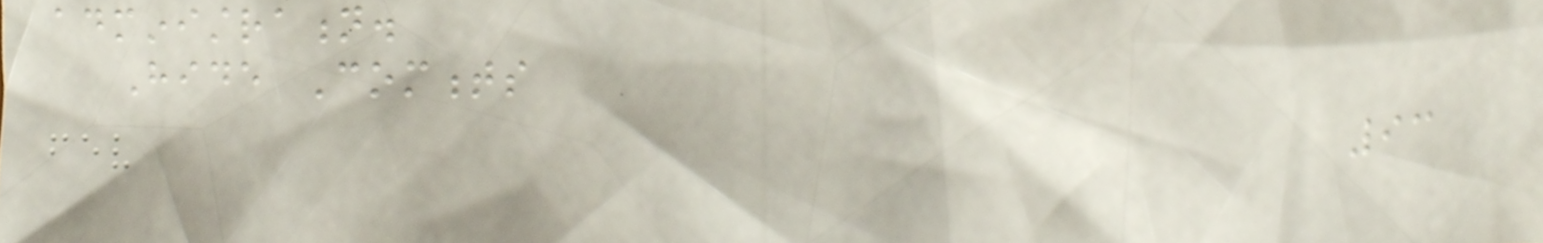administration.
Hide Comments
93
